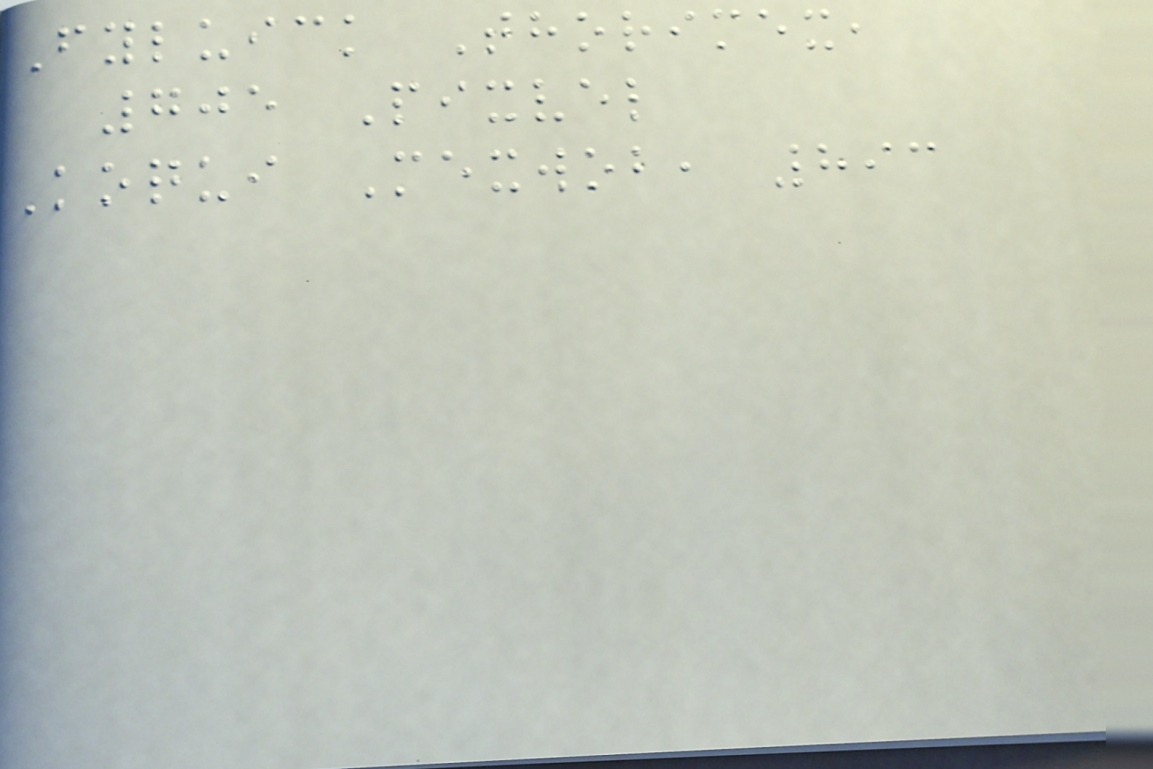Fyluick Thorimex,
705 Pixvel
Koqui Mexwob, 893
